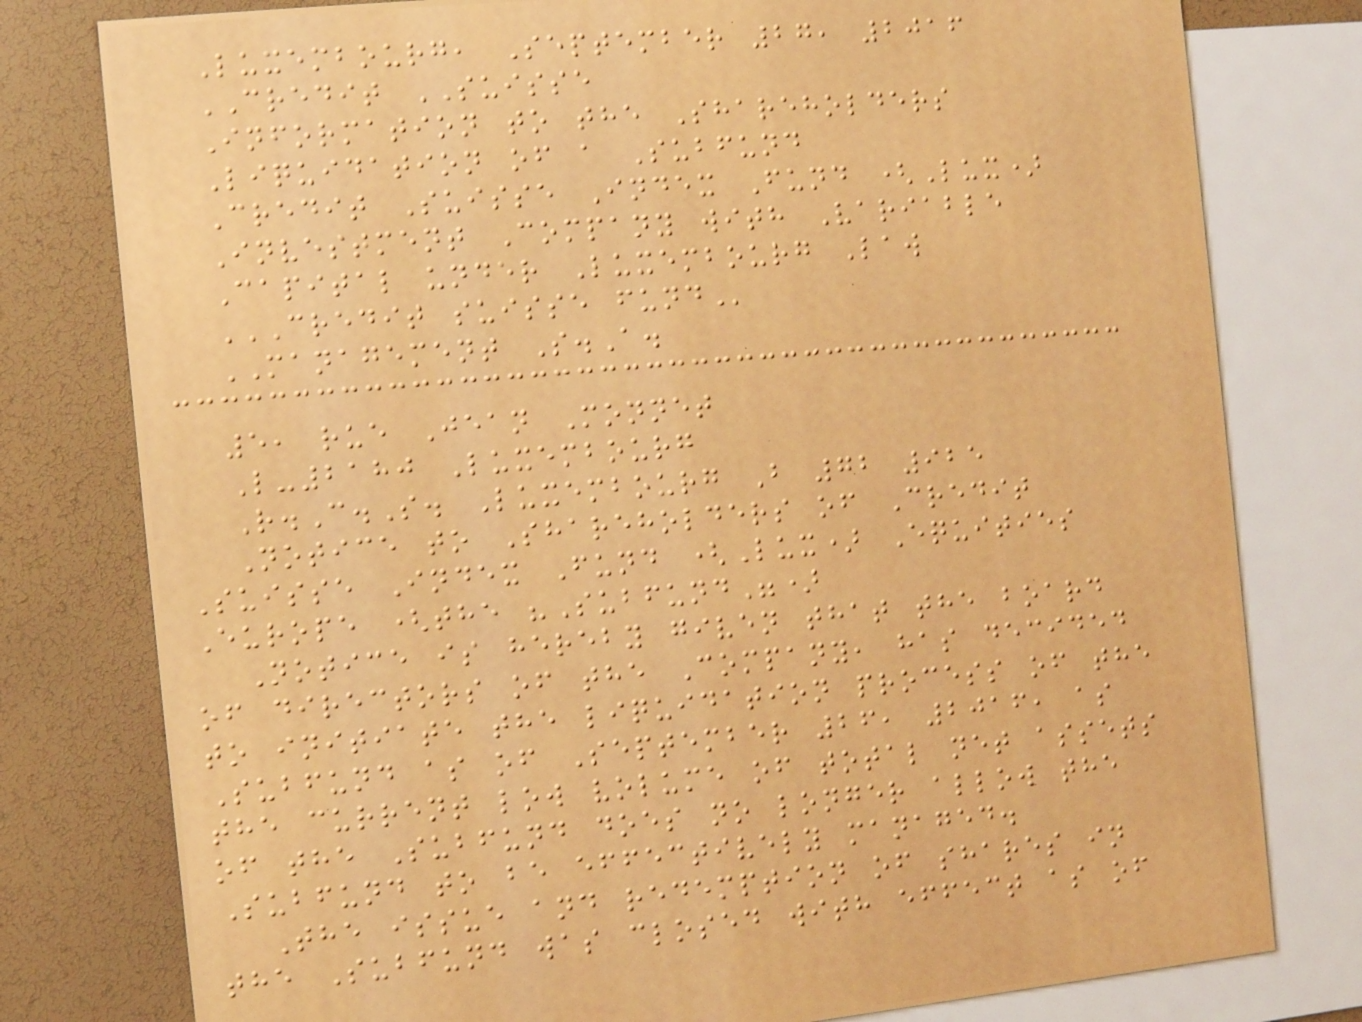Luxembourg, September 27, 2016
CREDIT SUISSE
Information to the Shareholders
Liquidation of a Subfund
Credit Suisse Index Fund (Lux)
Investment Company with Variable
Capital under Luxembourg Law
CREDIT SUISSE FUND
MANAGEMENT S.A.
5, rue Jean Monnet
L-2180 Luxembourg
R.C.S. Luxembourg B 72 925
Notice to Shareholders of Credit
Suisse Index Fund (Lux) Equities
Europe (the "Subfund")
Notice is hereby given that the board
of directors of the Company, has decided
to initiate the liquidation process of the
Subfund as of September 26, 2016, as
the current low volume of total net assets
of the Subfund does no longer allow the
Subfund to be effectively managed.
The issue and redemption of shares in
the Subfund was closed with effect as of
